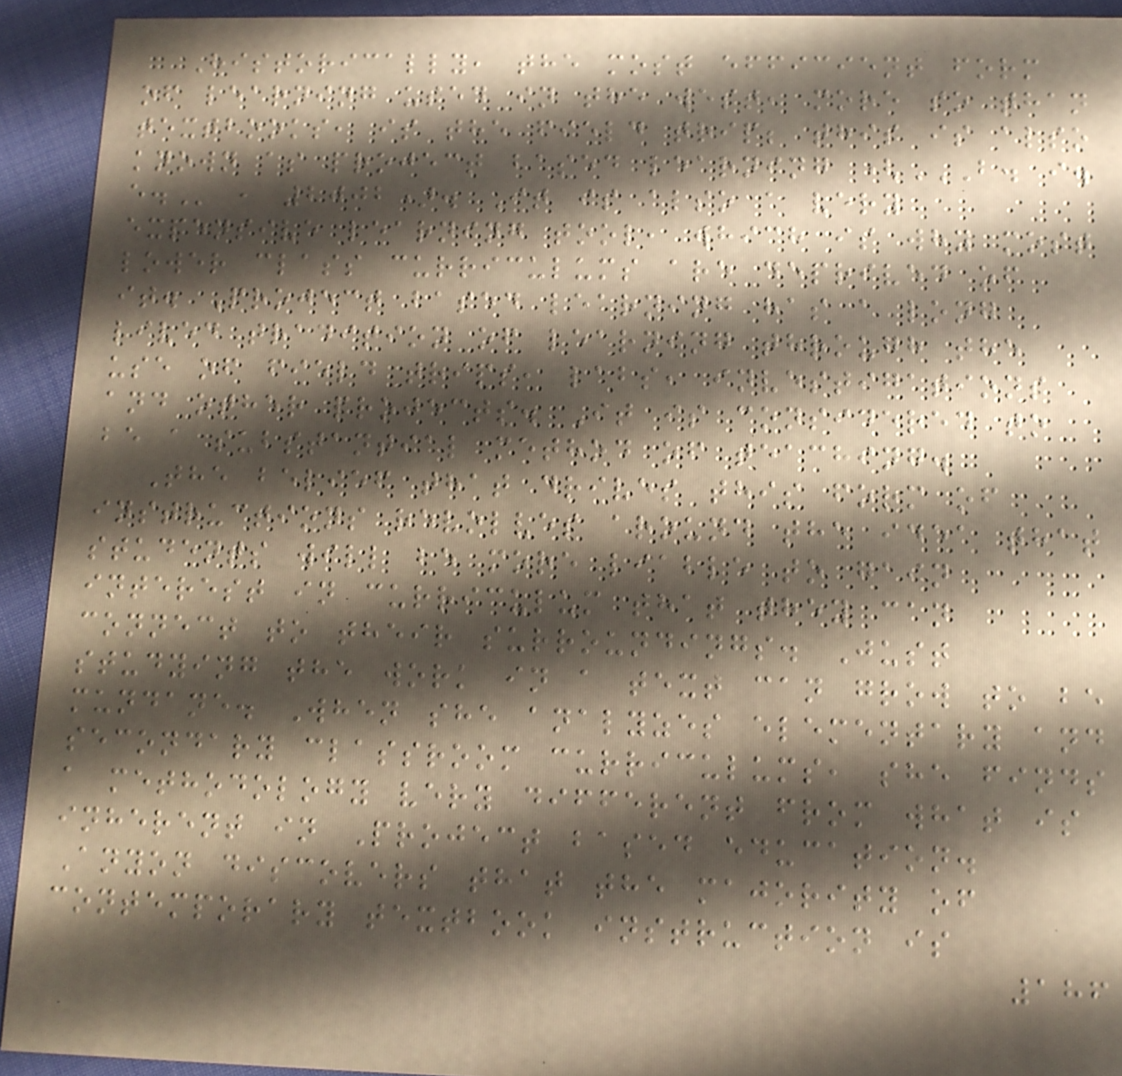Historically, the most efficient form
of learning used in the west, more so than
textbooks, is the field trip; this is also
known as project based learning (B. I.
E. , 2002). It is also a very
expensive learning tool, which is why most
lower class curriculums are deprived of
it. Project based learning has a long
lived tradition of learning through the
use of field trips, labs, investigations
and other projects. It is considered to
be a substantial method of teaching.
The belief that drives this form of
instructions revolves around the idea that
students will be more liable to gain
interest in curriculum that they can
connect to their surroundings. Just
studying the work in a text can grow to be
mundane. When she analyzes elementary and
secondary classroom curriculums, she finds
a methodology very different from what is
inherent in Project based education.
Anyon discovers that the majority of
contemporary textbook instruction is
186
